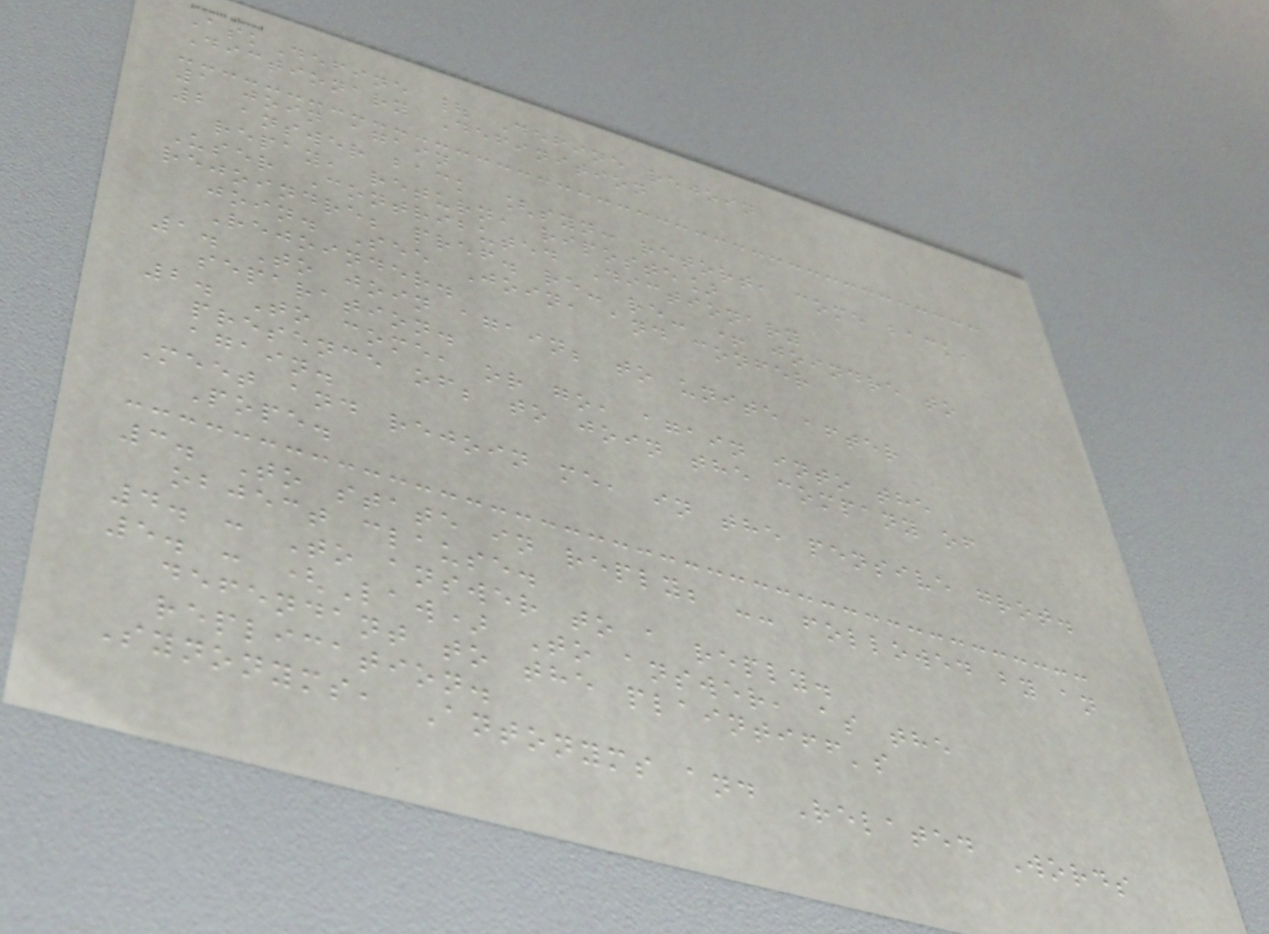AskDefine | Define rejoin
Dictionary Definition
1 join again
2 answer back [syn: retort, come back,
repay, return, riposte]
User Contributed Dictionary
rejoindre; pref. re- re- + joindre to
join. See Join, and confer
Rejoinder.
1. To join again; to unite after
separation.
2. To come, or go, again into the
presence of; to join the company of
again.
Meet and rejoin me, in the pensive grot.
Pope.
3. To state in reply; -- followed by an
object clause.
4. : To answer to a reply.
5. : (Law) To answer, as the
defendant to the plaintiff's
replication.
Synonyms, Antonyms and Related Words
